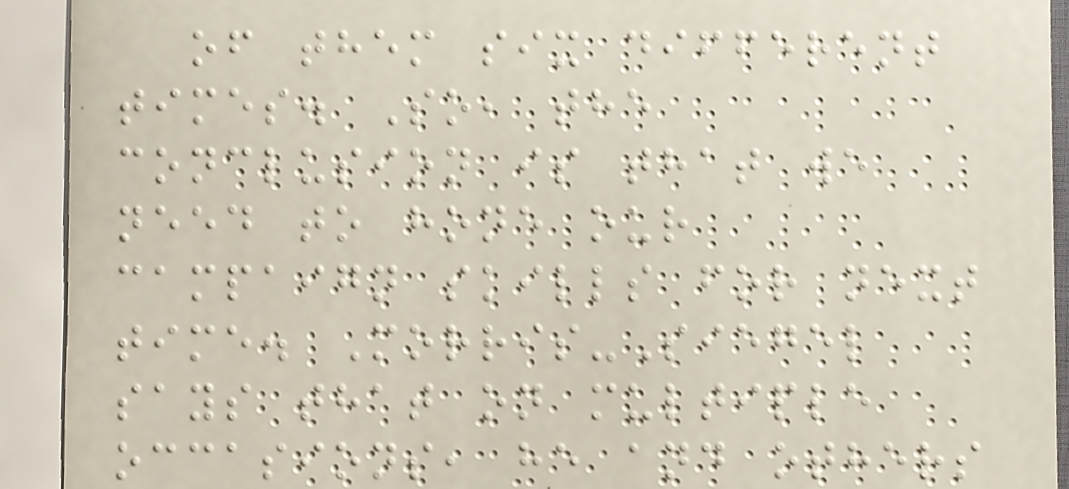of them six different
times. So, the
conclusion is that we
need to hone our
campaign skills for next
time. Morris-Siegel
says that on multiple
occasions, he and others
